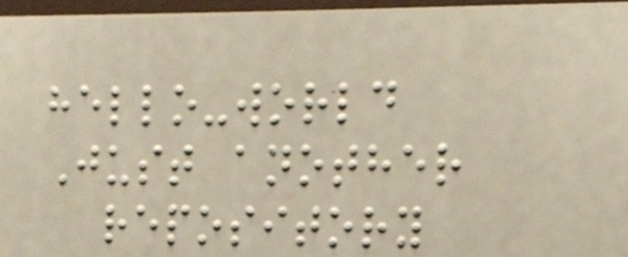hello-world
Just another
repository
